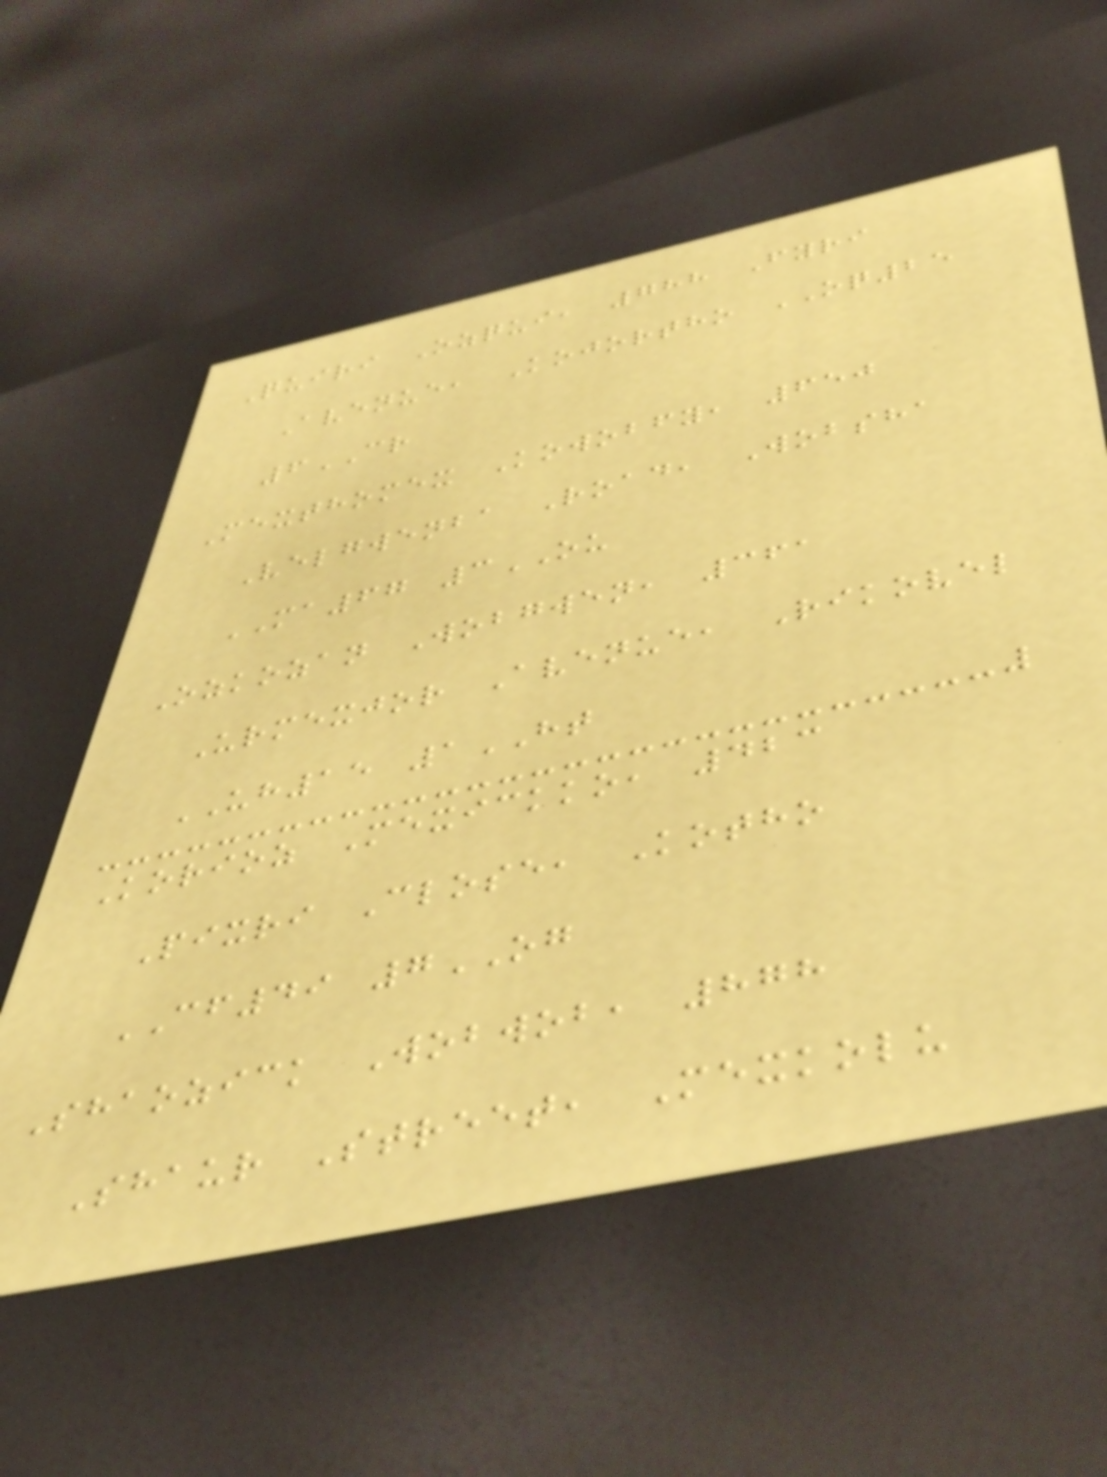Quiri Ozqui, 788 Fyri
Avenue, Kojortho OQ25
6CR
Mexthomex Kowobfy, 650
Velgwenba Road, Wobsha
MA67 3OU
Ozkozan Wobgwen, 361
Urmexjor Avenue, Rikovel
UH15 1HT
Korioz Mexickko, 423
Pixri Close, Kotho
CF49 7OG
Shaozick Wobwob, 878
Shaur Street, Mexkolu
